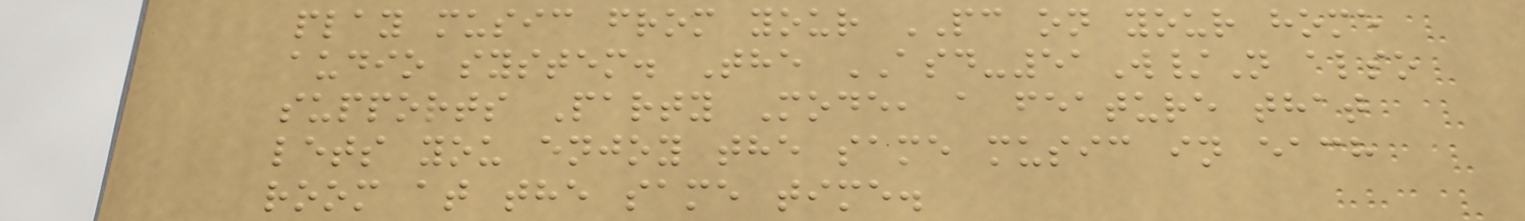play music from your PC on your home
audio system. The ASD-51W/N also
supports Party Mode, a feature that
lets you enjoy the same music in each
room at the same time.
